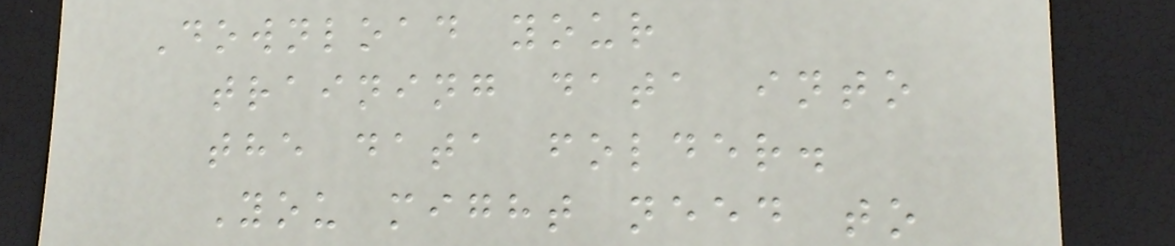Download your
training data into
the data folder.
You might need to
